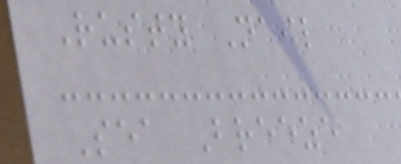Rusty Nail
Sea Breeze
